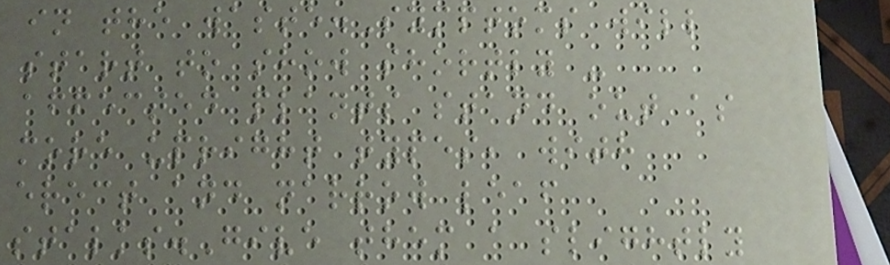in the waste.Symptoms will
start to show shortly -
affected plants stand out as
more upright types, with
erect and narrow leaf
stalks.Give them a slightly
